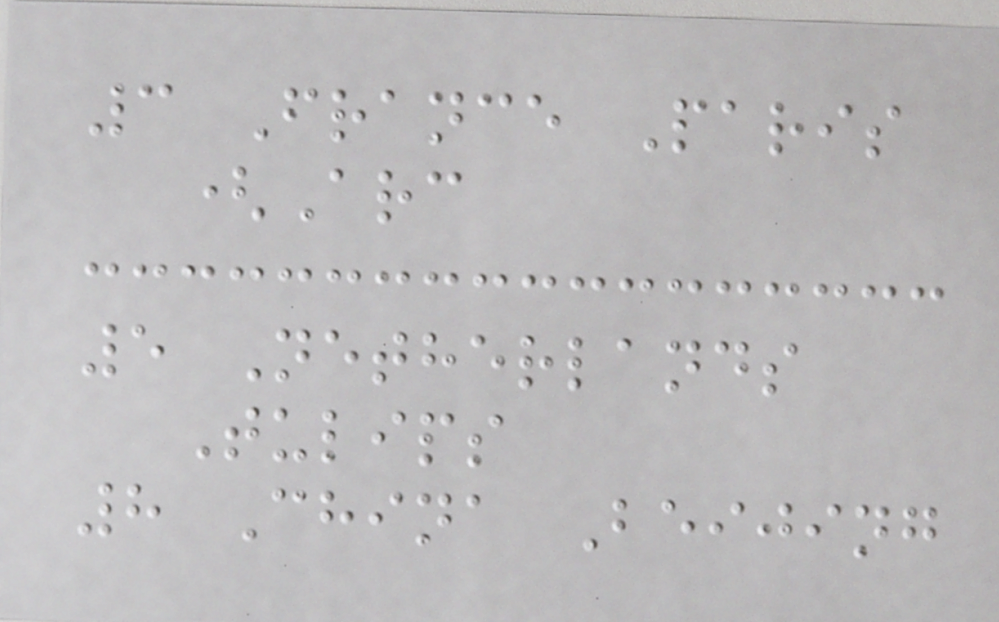3 France Paris
(Arc
5 Netherlands
Tulips
8 China Beijing
